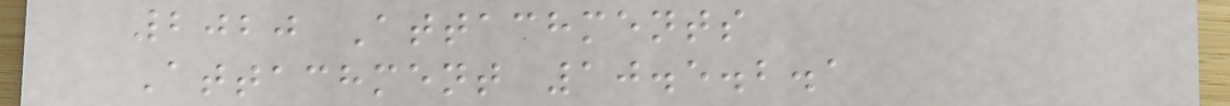2020 Attachments
Attachment 10.5.2.1
